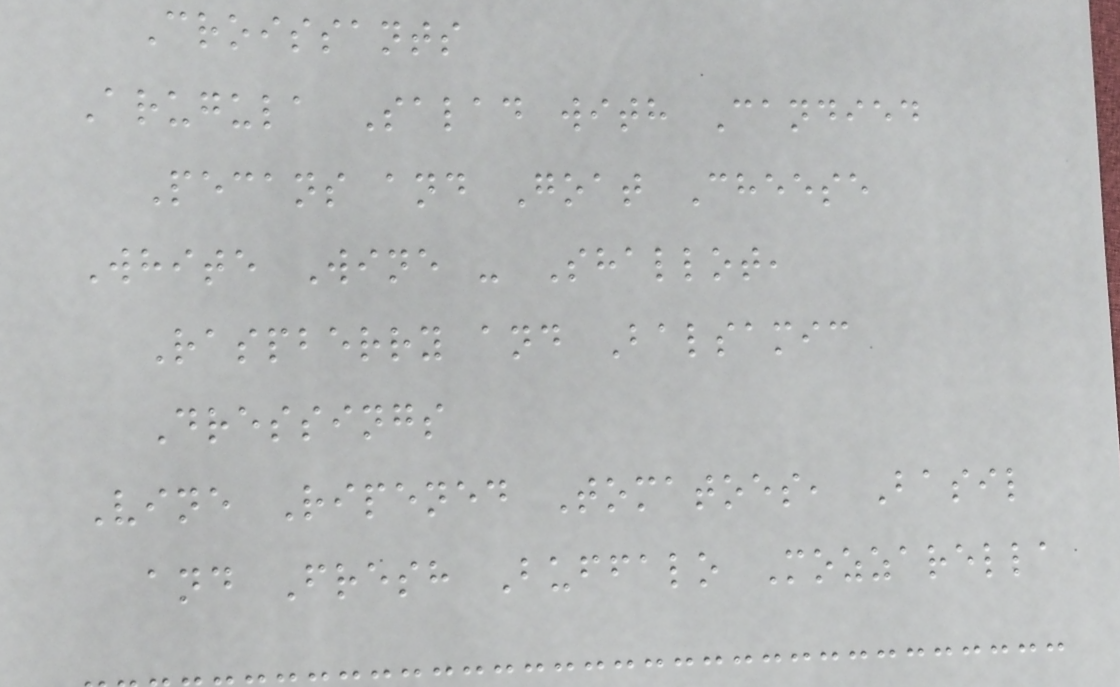Croissants
Arugula Salad with Candied
Pecans and Goat Cheese
White Wine - Shallot,
Raspberry and Balsamic
Dressings
Vine Ripened Tomatoes, Basil
and Fresh Buffalo Mozzarella
